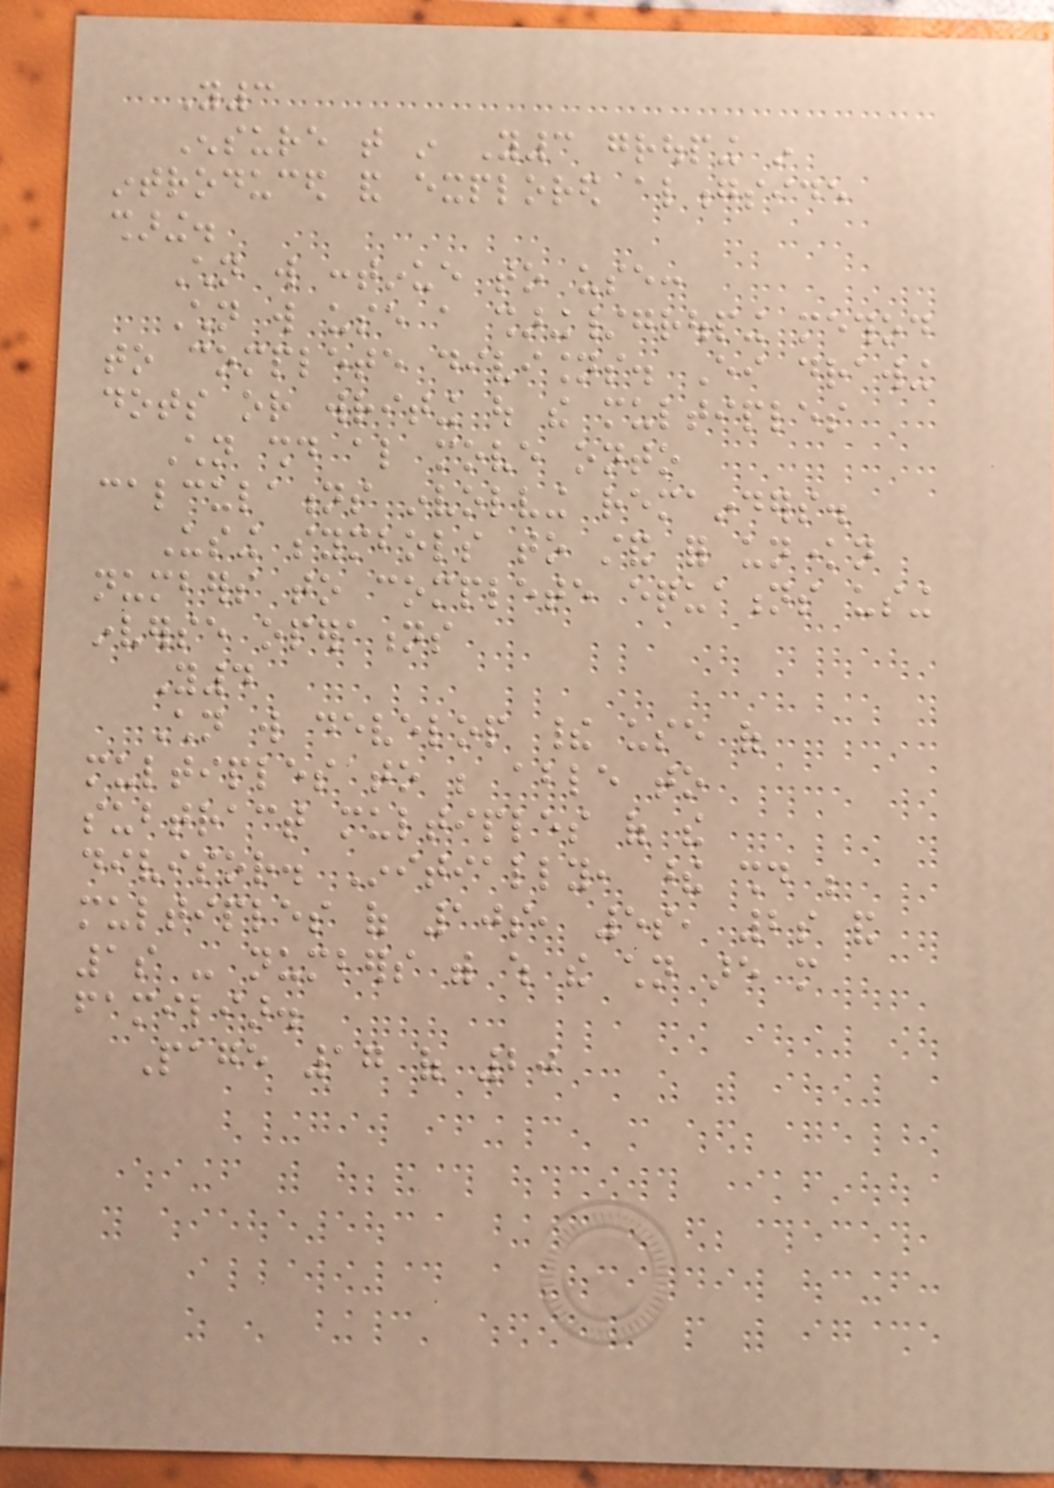Y3
Ensure that in Y3 grouping in
introduced and explored alongside
sharing.
Children will continue to use:
Children will use a sharing/grouping method
to complete divisions. Either drawing
dots or writing out the multiples
Children should also move onto
calculations involving remainders.
Using symbols to stand for unknown
numbers to complete equations using
inverse operations
Y4
Children will develop their use of
multiples to be able to
subtract multiples of the
divisor. Initially, these should be
multiples of 10s, 5s, 2s and
1s - numbers with which the children are more
familiar.
Page 17 of 20
